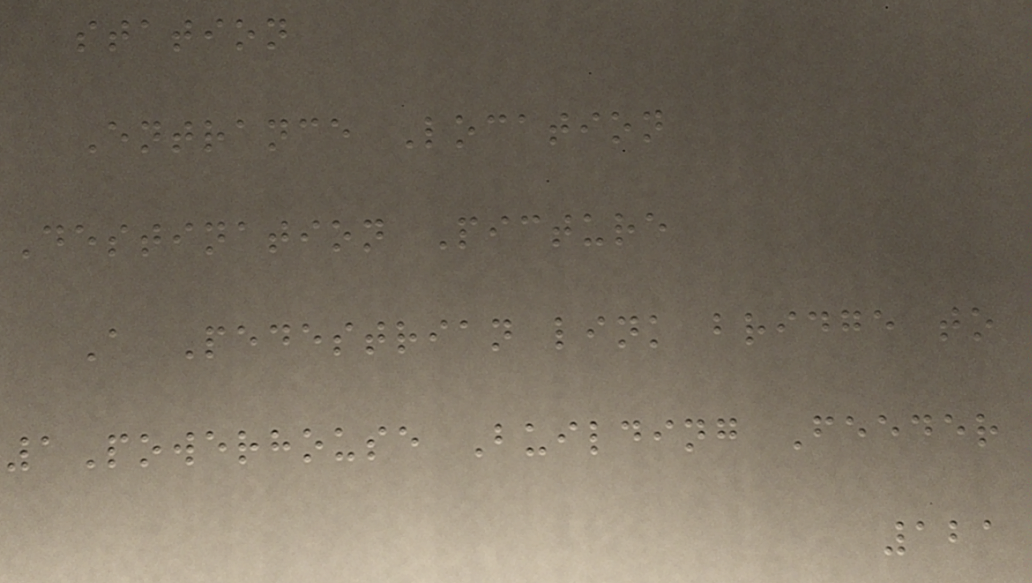station
Entrance Location
Destination Picture
A Pedestrian link bridge to
1Powerhouse Building Feeder
121
